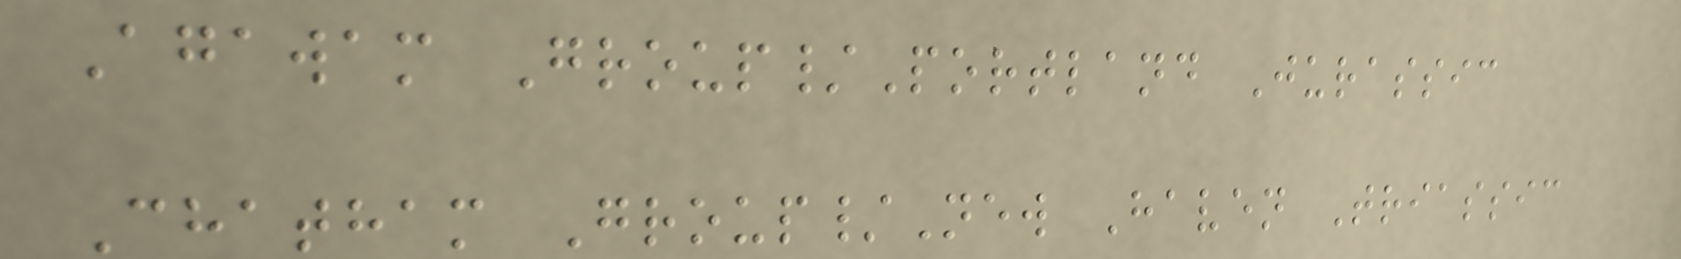Agawam Group/Portland Jurassic
Chatham Group/New Haven Triassic
